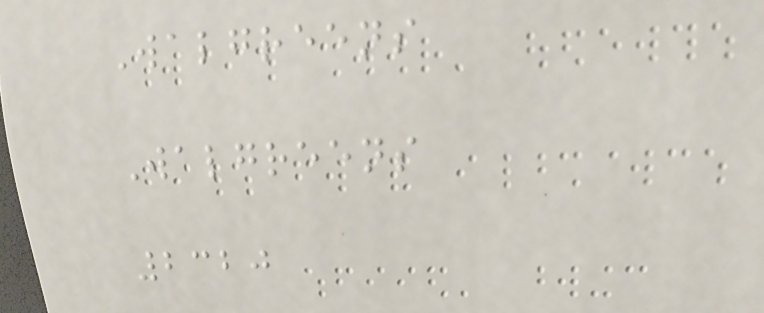Walgreens
Walgreens
2320
